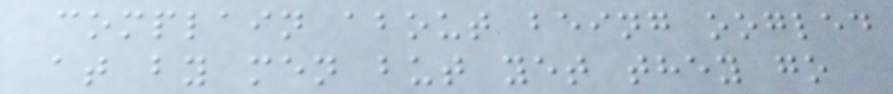complain about being oogled
at by men but yet they go
